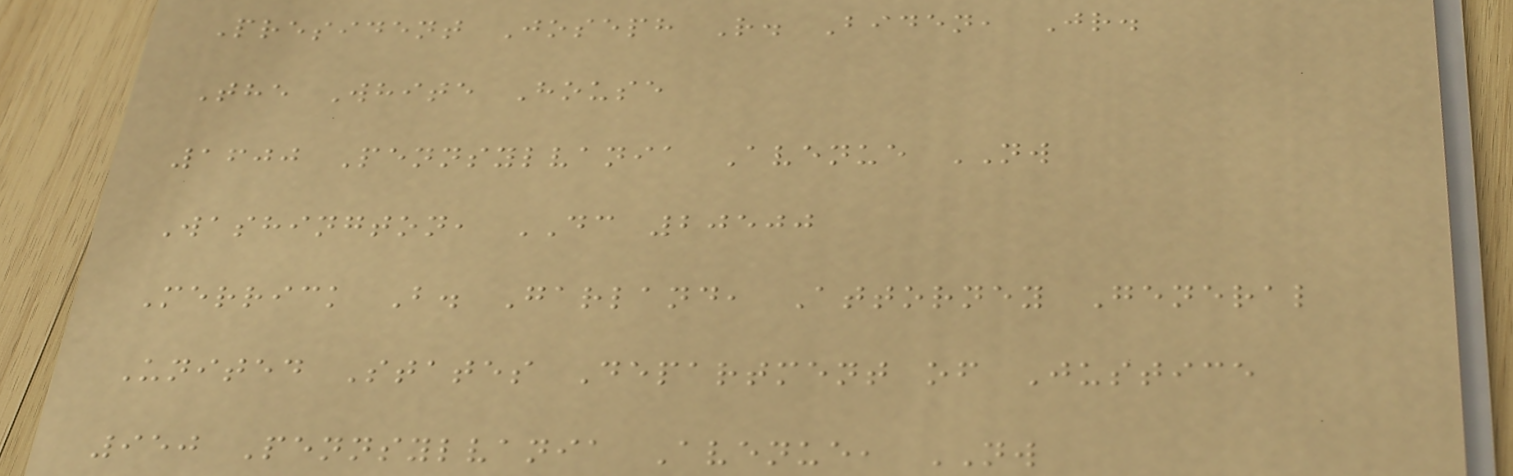President Joseph R. Biden, Jr.
The White House
1600 Pennsylvania Avenue NW
Washington, DC 20500
Merrick B. Garland, Attorney General
United States Department of Justice
950 Pennsylvania Avenue, NW
